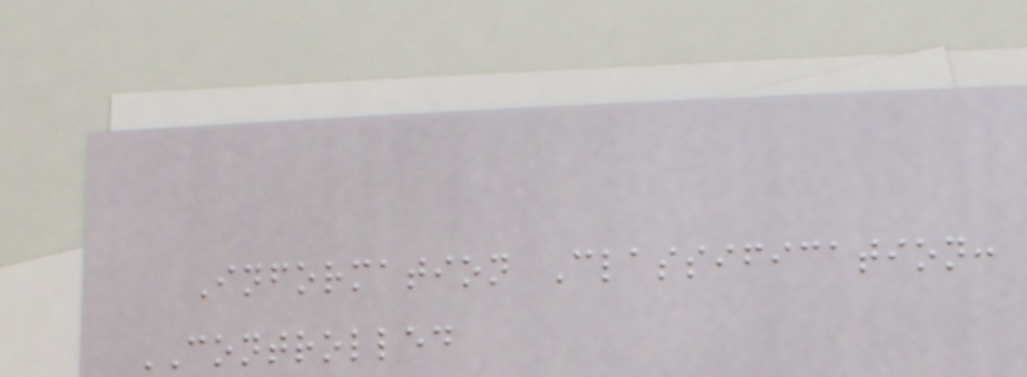Information Classification:
CONTROLLED
